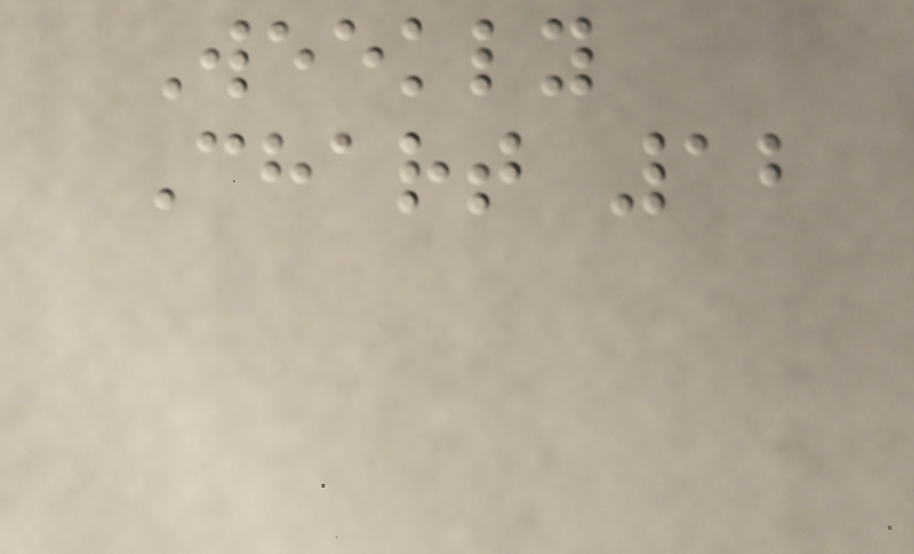Weekly
Chart 12
